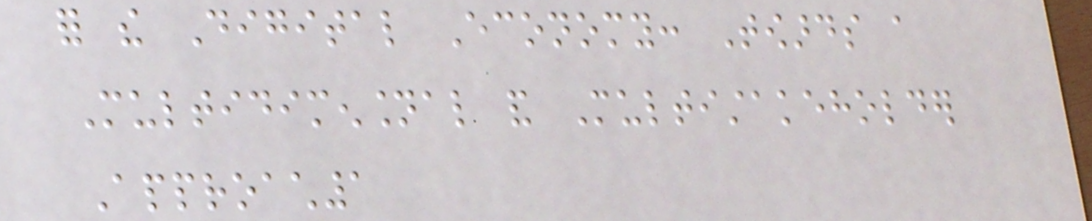for the Digital Economy: Towards a
Multidimensional and Multistakeholder
Approach1
